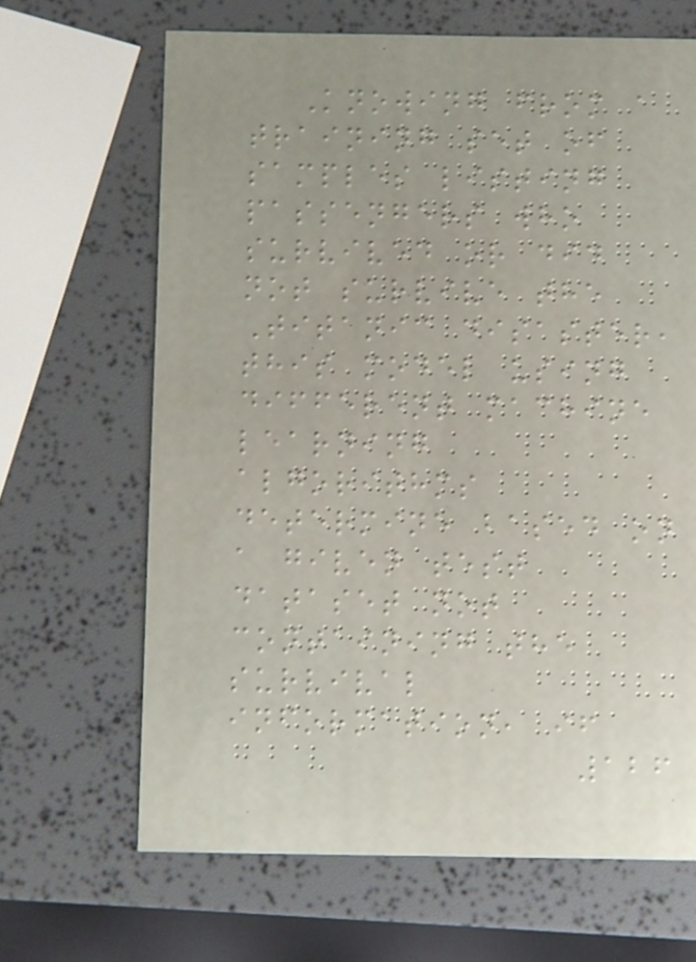Knowing from a
training set of
samples listing
passengers who
survived or did
not survive the
Titanic disaster,
this model using
different machine
learning
algorithms
determine based on
a given test
dataset not
containing the
survival
information, if
126
